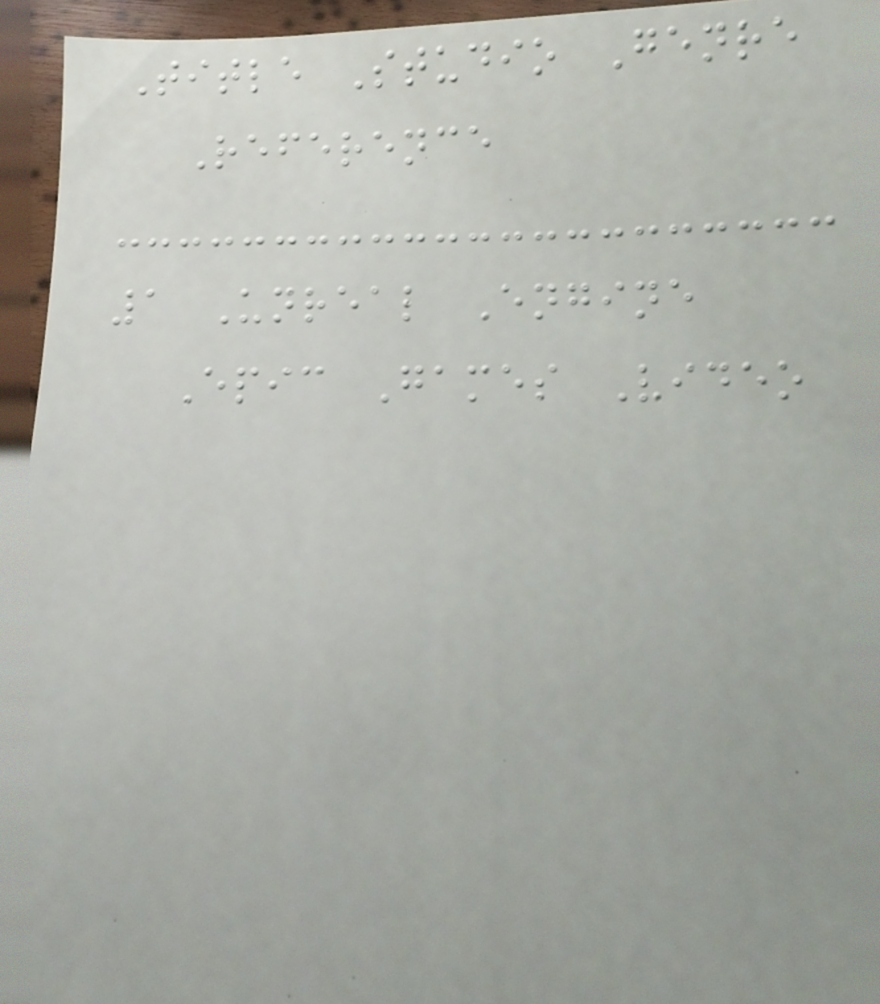Title Studio Genre
Reference
1 Unreal Engine
Epic Games Video
